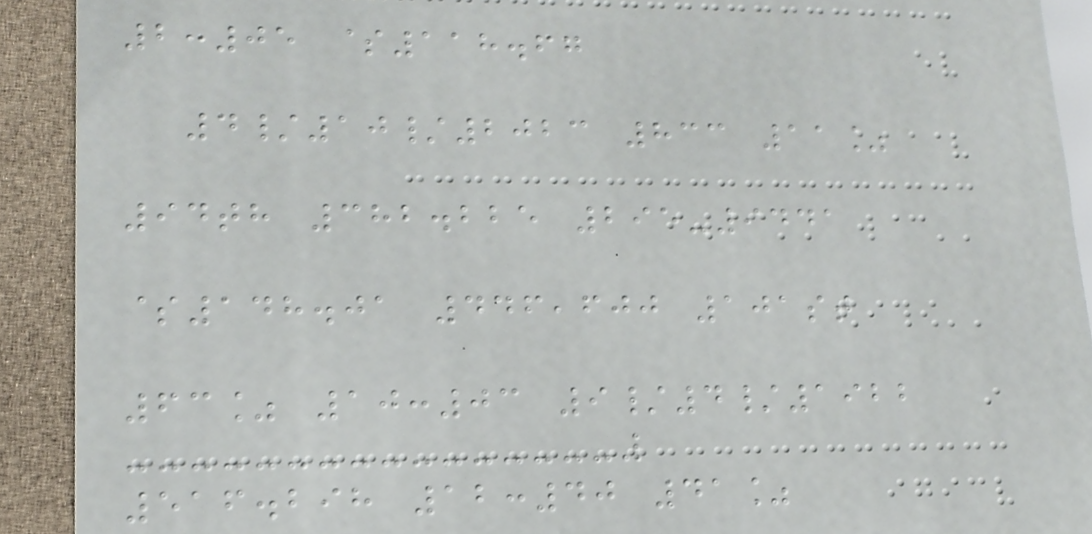2:05 $118.67
4/10/2023 833 11%
94th 382.225 295-9441
$148.01 446,600 101st
63% 10:03 9/4/1922
516.298 12:40 41%
